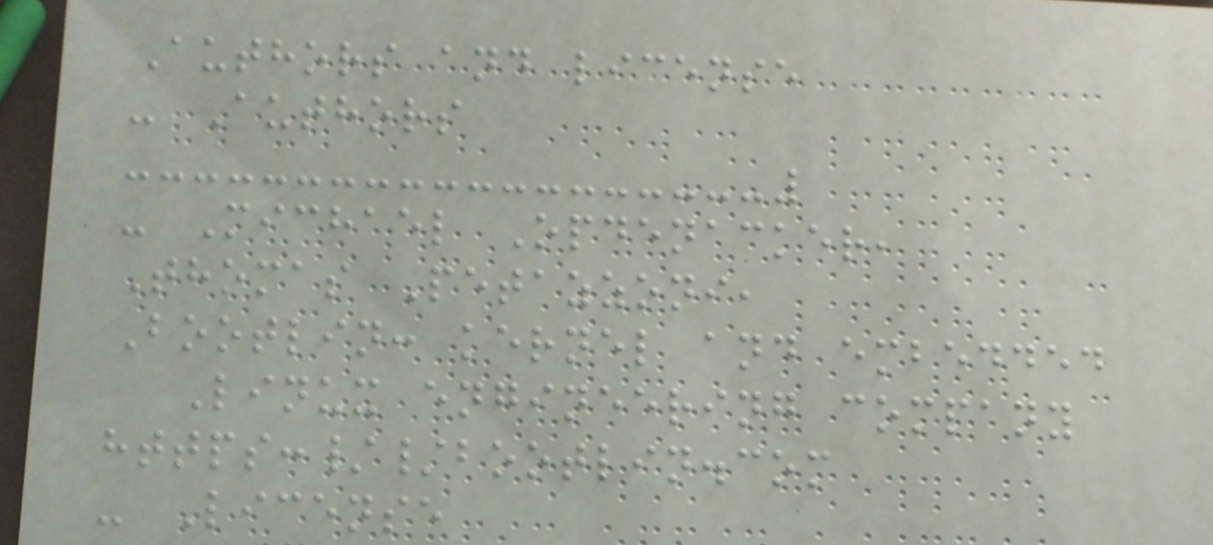Authors and license
- Authors
- Michael Opdenacker,
Thomas Petazzoni,
Bootlin: kernel and embedded
Linux engineering company
https://bootlin.com
- License
